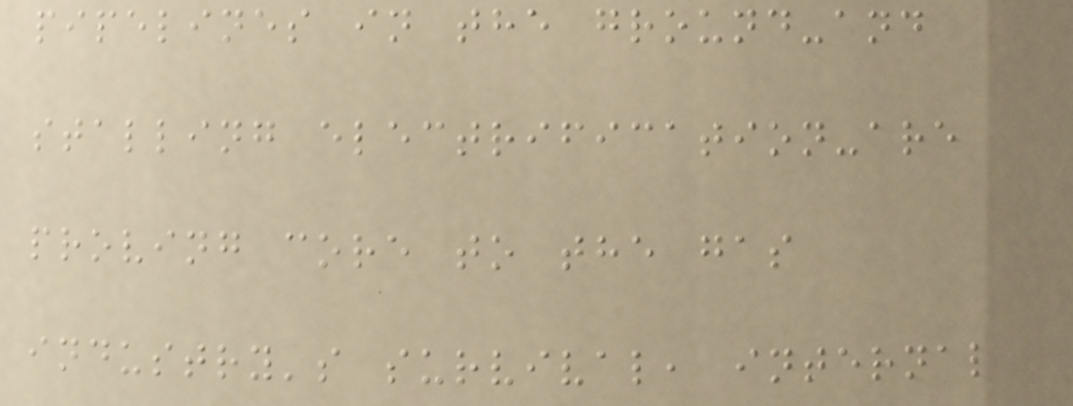pipelines in the ground-and
stalling electrification-are
proving core to the gas
industry's survival, internal
